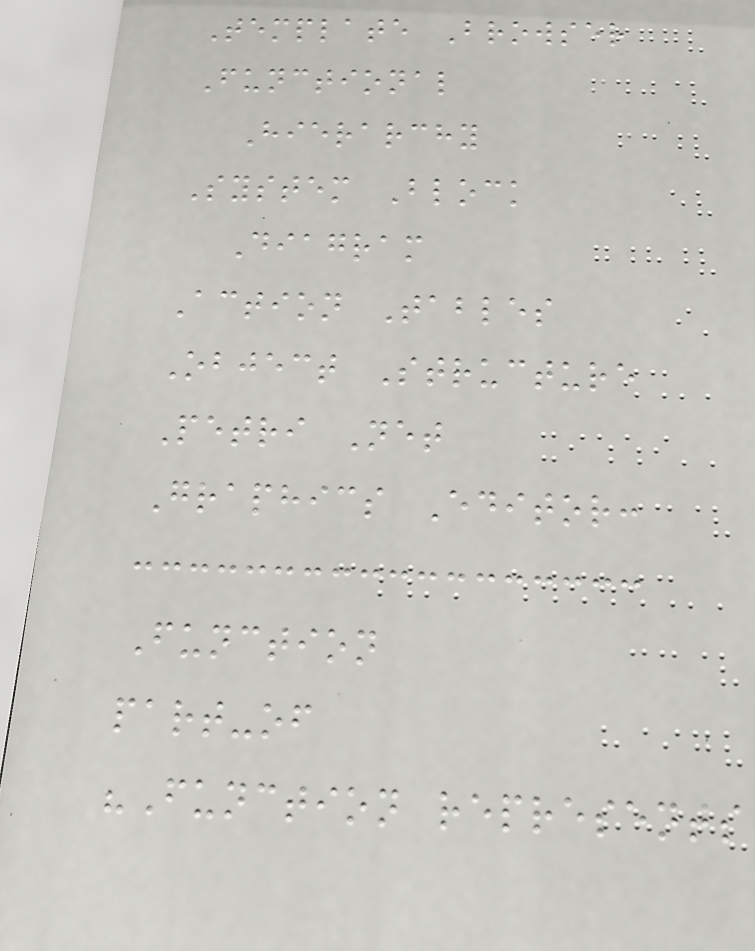Template Browser
Functional
Hierarchy
System Block
Diagram
Action Tables
Object Structure
Petri Net
Graphics Editor:
Function
part-of
"Function represents
